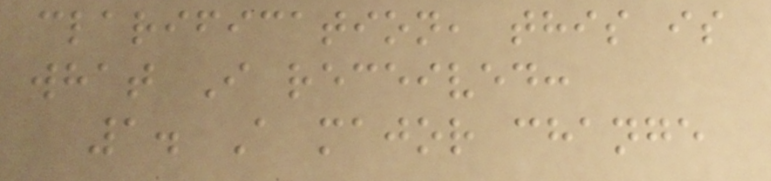clarification, this is
what I received:
1. A major change
